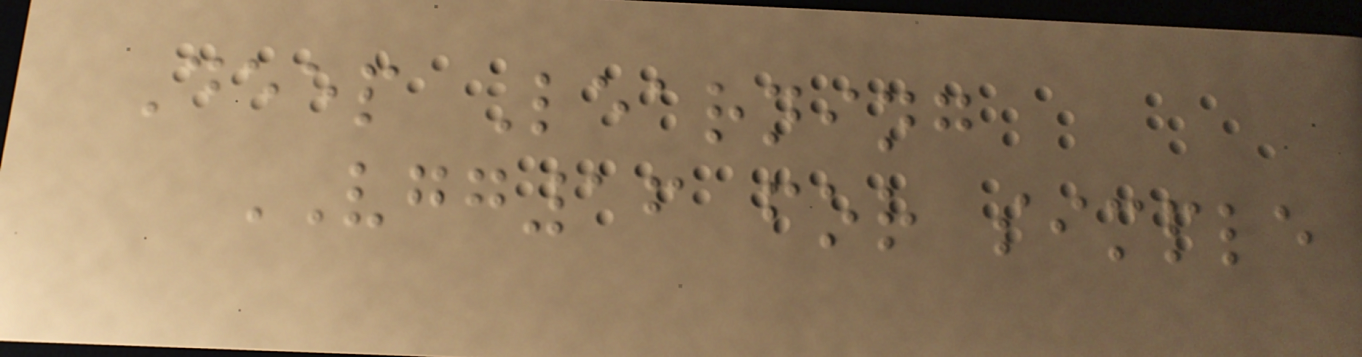Deep Learning
VGG16 for simple
